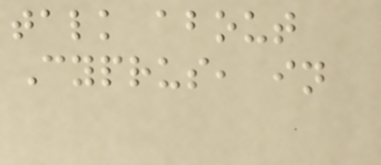talk about
Cyprus, in
